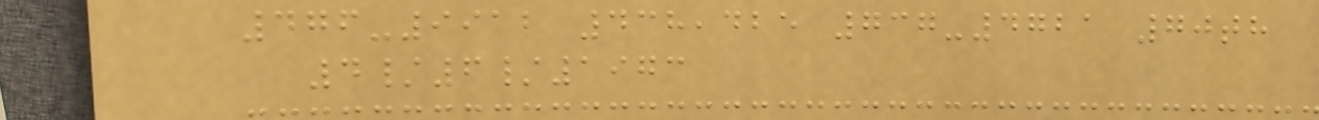476-9912 438,425 737-4721 70th
4/6/1973
